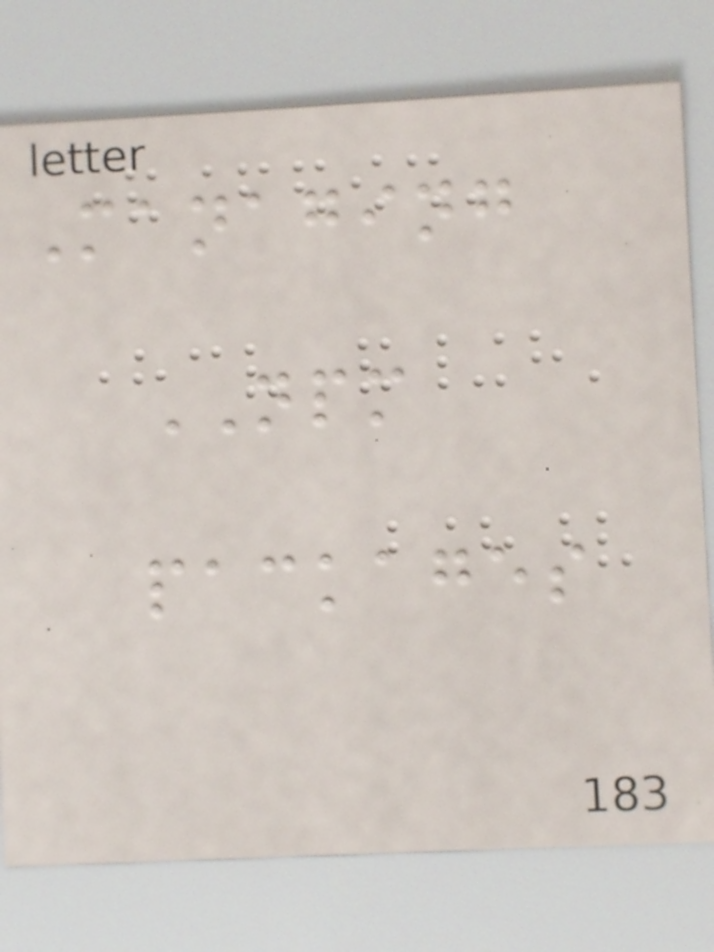Managing
NPM
packages
